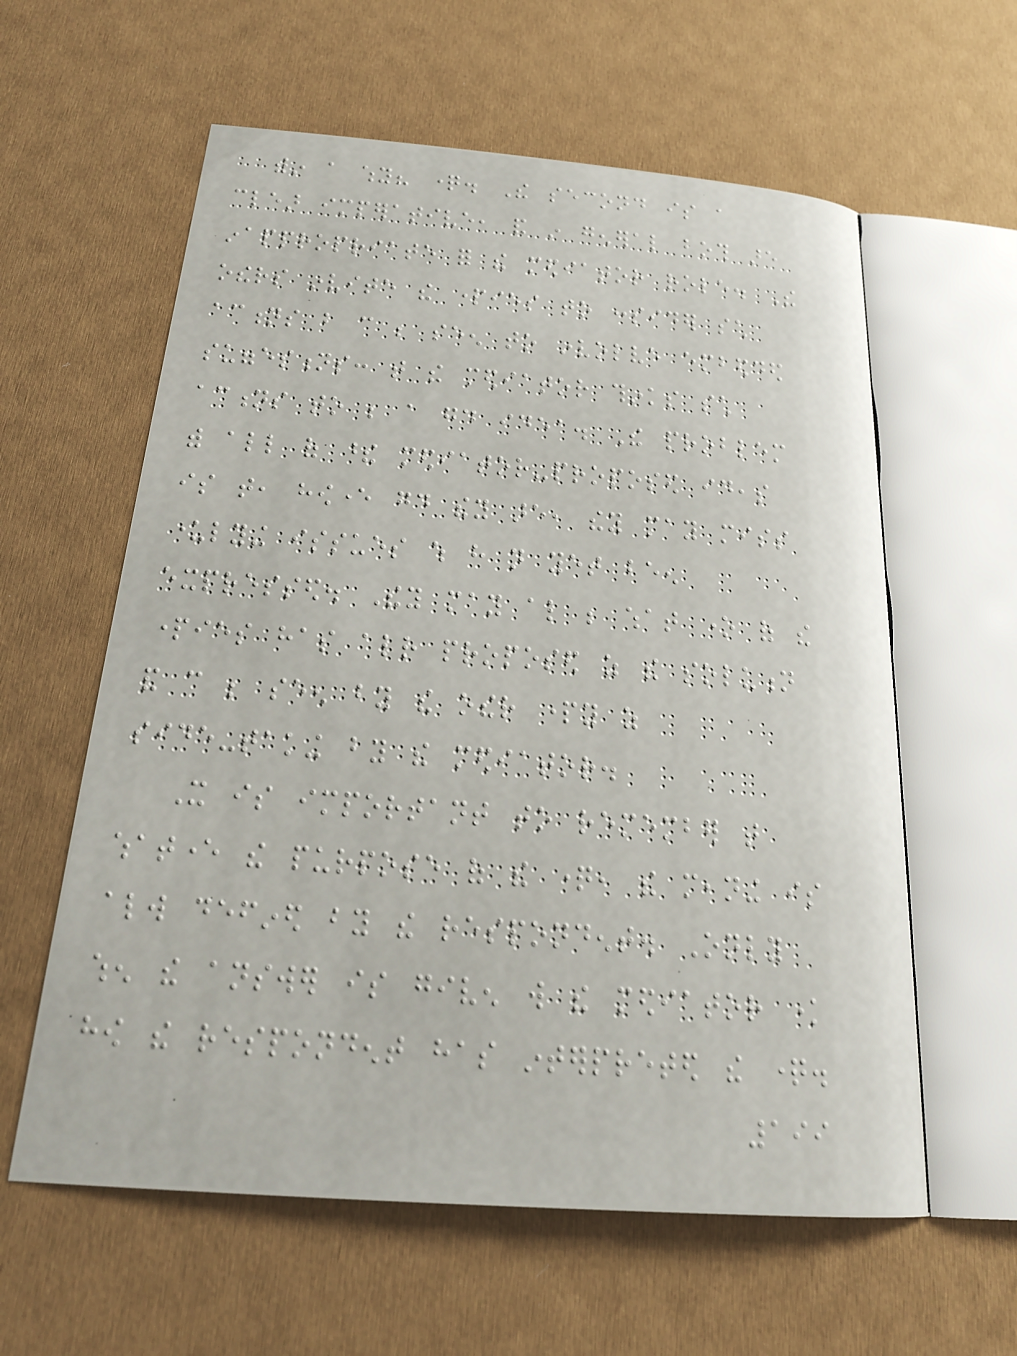within a why? question. The second is a
clear imperative, and in general both are
inappropriate for the mediator role. The
others invite the parties to consider such
actions but can be seen to involve embedded
suggestions: that the mediator thinks such
actions to be a good idea. The problem
with all of these mediator-proposed ideas
is that, however good they are, they may miss
underlying issues which have not yet been
expressed. They may also be what one of the
parties has already proposed as the solution
and can be seen by the other party as
side-taking by the mediator.
It is important to remember that
whatever the purpose of the question, the meaning is
always defined by the respondent. Only
when the answer is given will the mediator know
how the respondent has interpreted the question.
199
